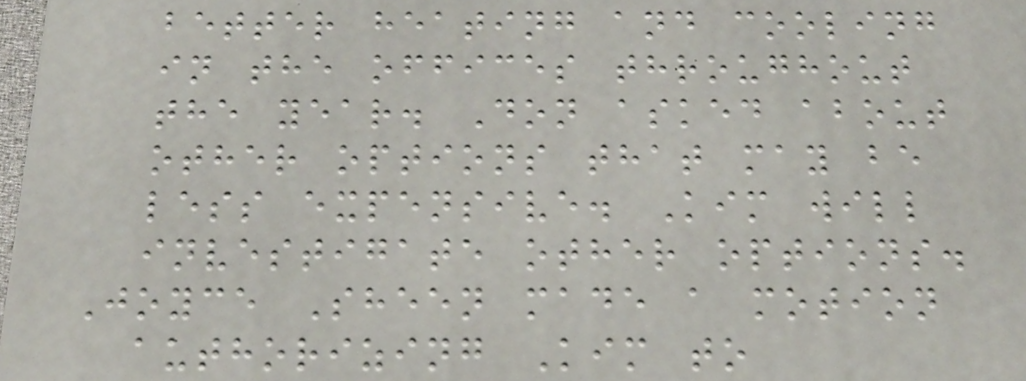better heating and cooling
in the offices throughout
the year. Don asked about
other options that may be
less expensive. Kim will
investigate other options.
Joyce Sheen made a motion
authorizing Kim to
